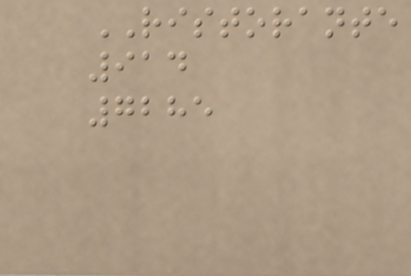RISTORANTE
914
7285
